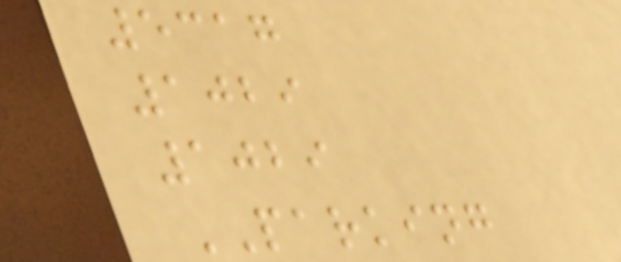5317
1029
1029
PARKING
